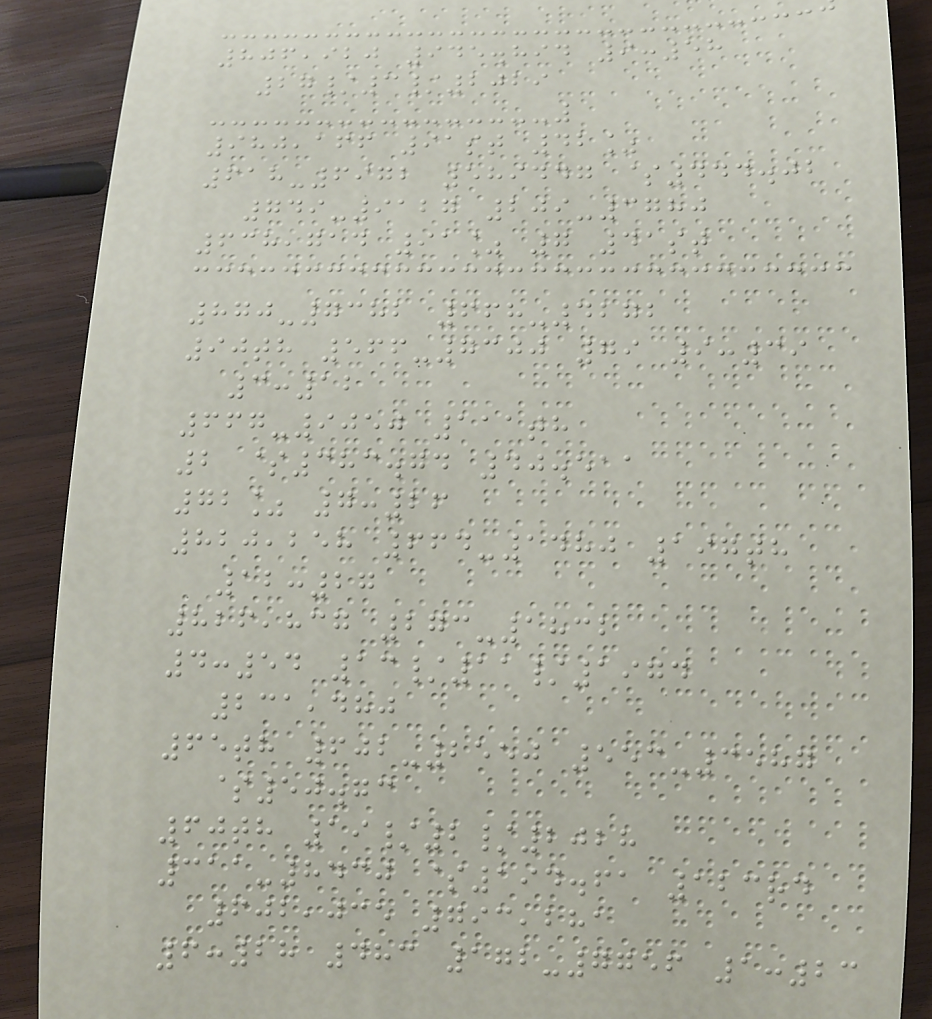806,920 945.894 9:58
27/3/2029
980,166 91st 42%
618-6972 589447 $444.02
749-9127 209-3780
638,714 91% 7 41st
870-7382 668-4272
90th 566-7300 79 9:39
3:12
667-9050 111th
2 $383.74 40.511
72% 7:26
820,258 664-1480 197th
12:27
826,837 273-1832
4:54 13/11/1974
231,480
65th 602-2550 553-3587
$50.73
60th 19/2/2028
311-8430 $194.61 123rd
602,035 793,281
6:28 483 172-7756 1:23
